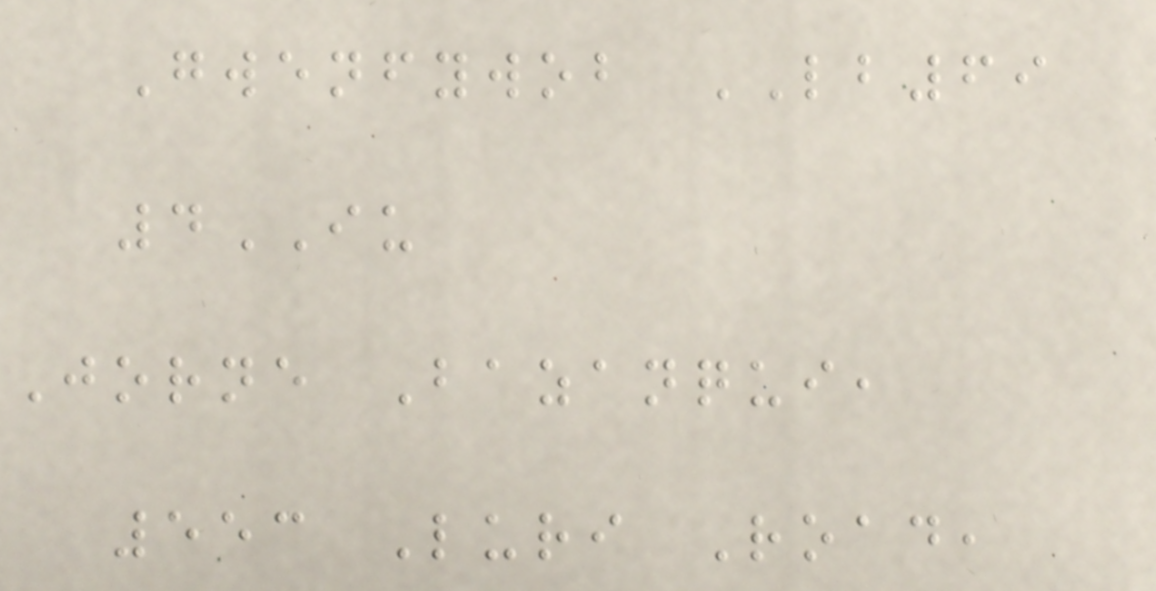Gwenfywob LB69
4IU
Jorne Bazanqui,
553 Luri Road,
